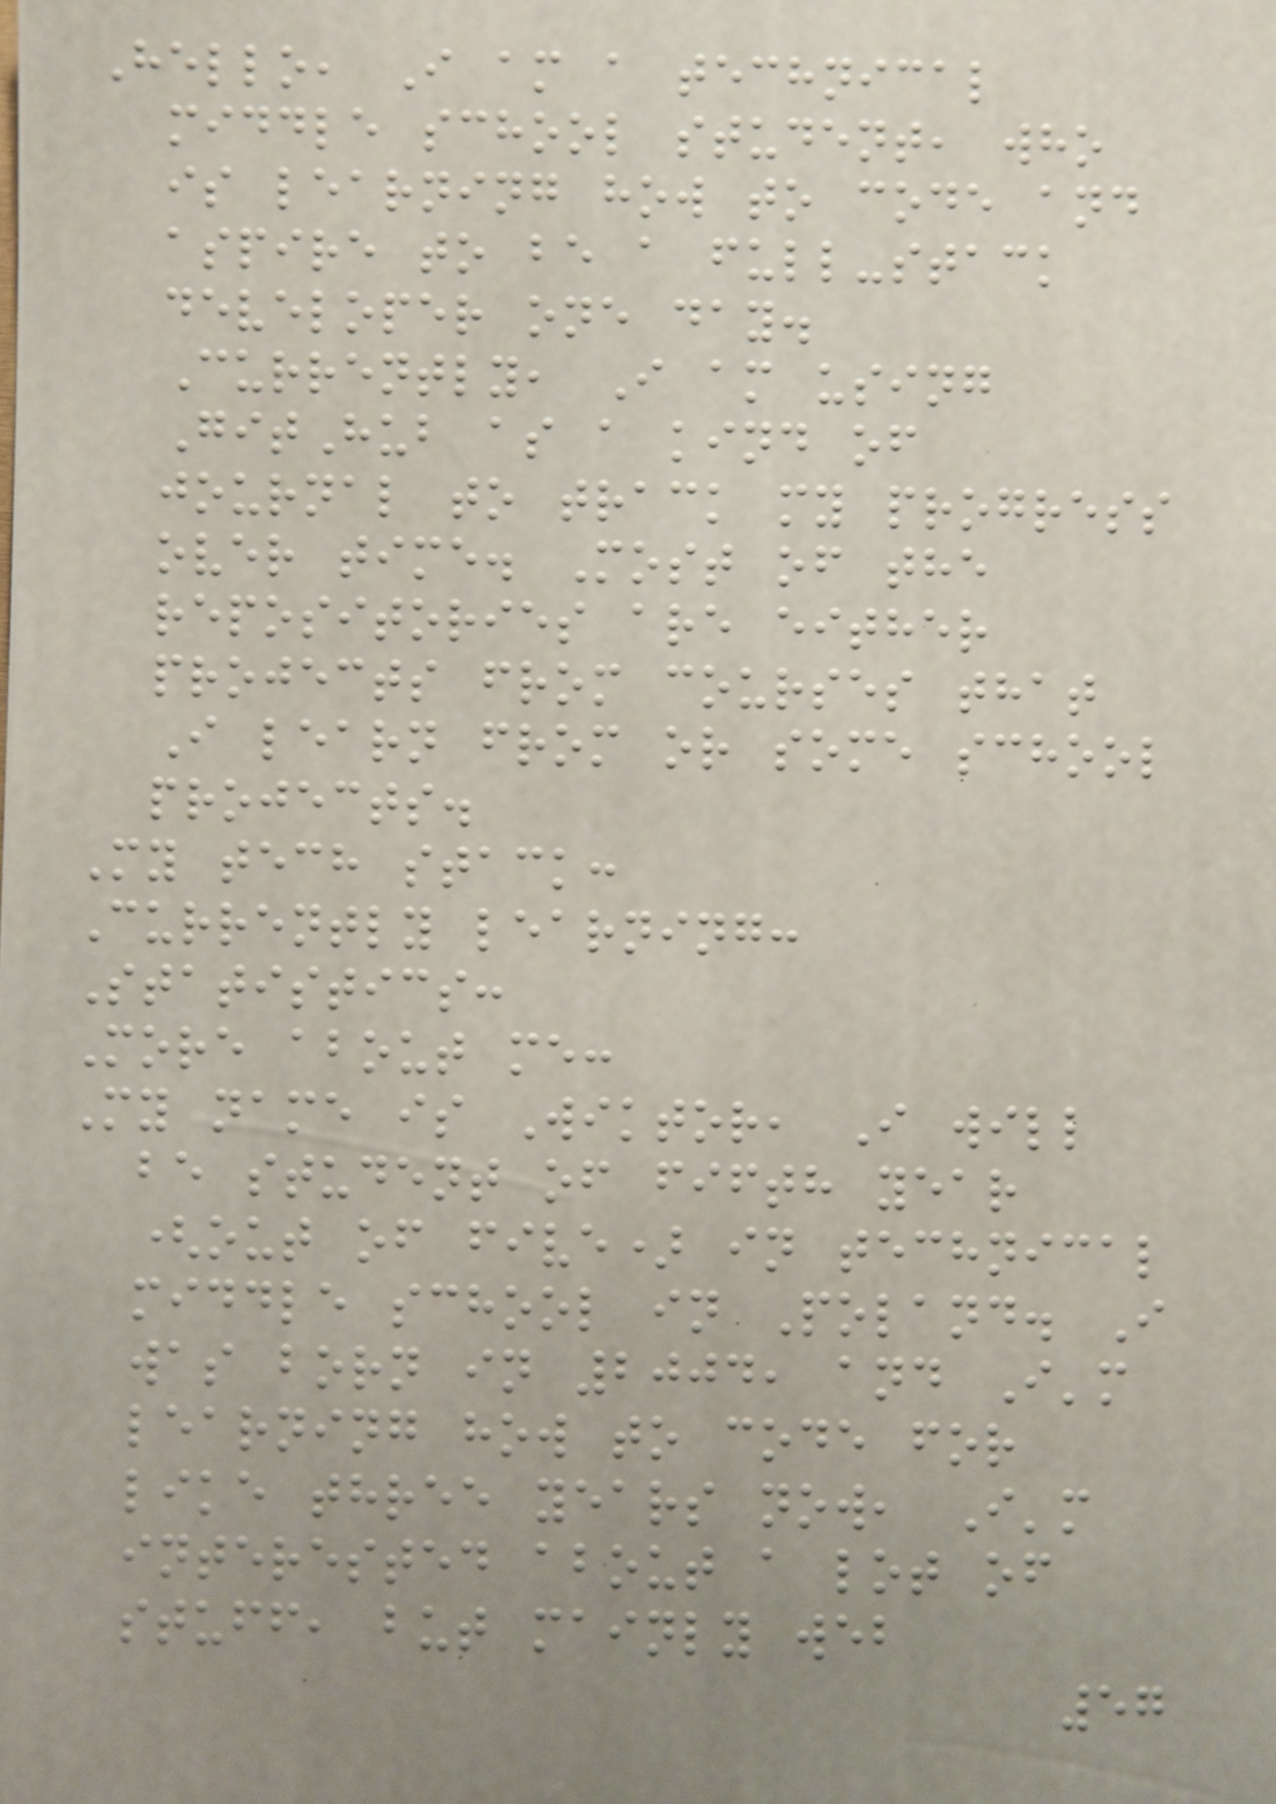Hello, I am a technical
middle school student, who
is learning how to code and
aspire to be a full-stack
developer one day.
Currently, I am using
GitHub as a kind of
journal to track my progress
over time. Most of the
repositories are either
projects from courses that
I learn from or some school
projects.
My tech stack:
Currently learning:
Statistics:
More about me:
My name is Wiktor, I will
be student of fifth year
(out of five) in technical
middle school in Poland. I
was born in 2004, and I'm
learning how to code for
like three years now, I'm
interested about a lot of
stuff, but mainly web
57
